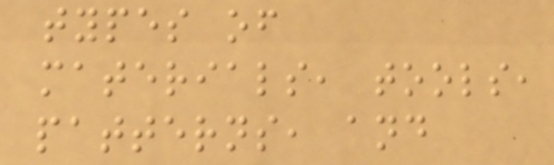types of
materials, tools,
patterns, and
